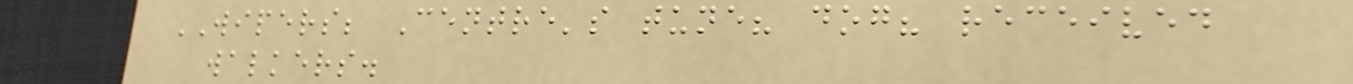WIPERS; Centre's tune? dog? received
walkers.
